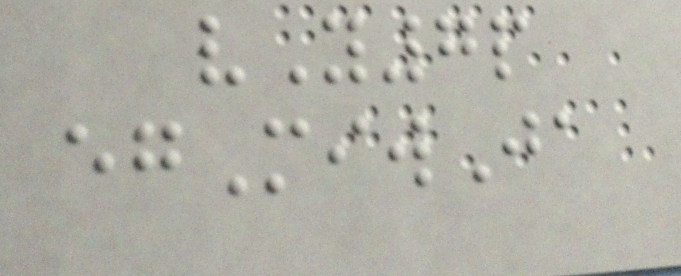vY7p
egMiwJa
